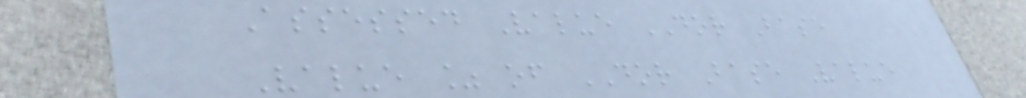Assessed Value DOR Base
Value % of DOR Base Value
